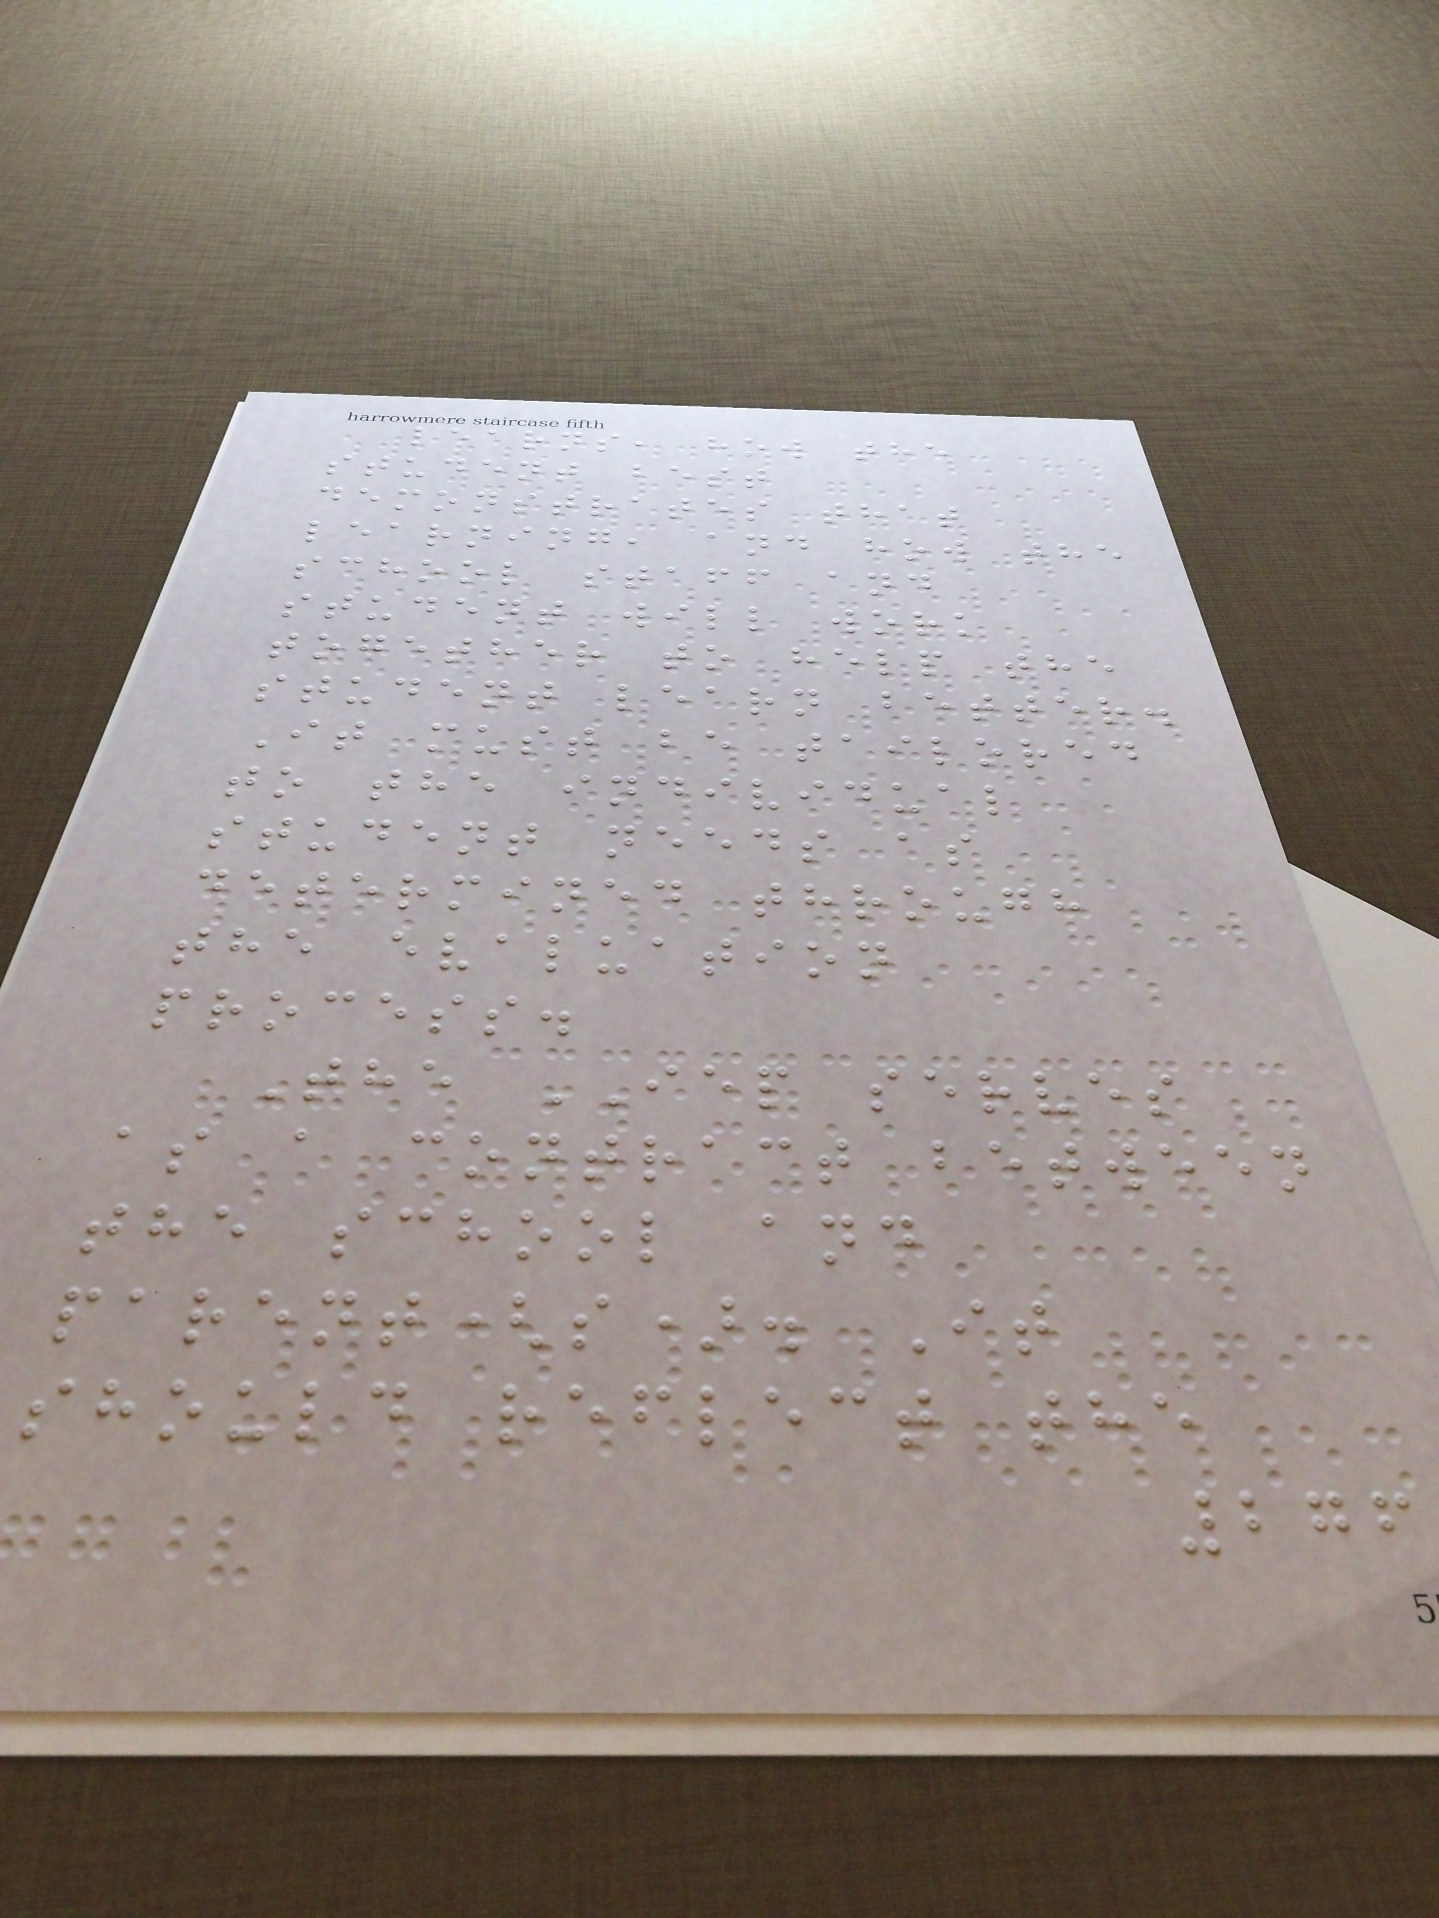learns, how the
student best
demonstrates that
learning, and how the
school staff and
student will work
together to help the
student learn better.
It must be tailored
to the individual
student needs as
determined through
the evaluation
process.
The IEP serves
as a contract between
the school and
parent(s). It
should reflect the
276
